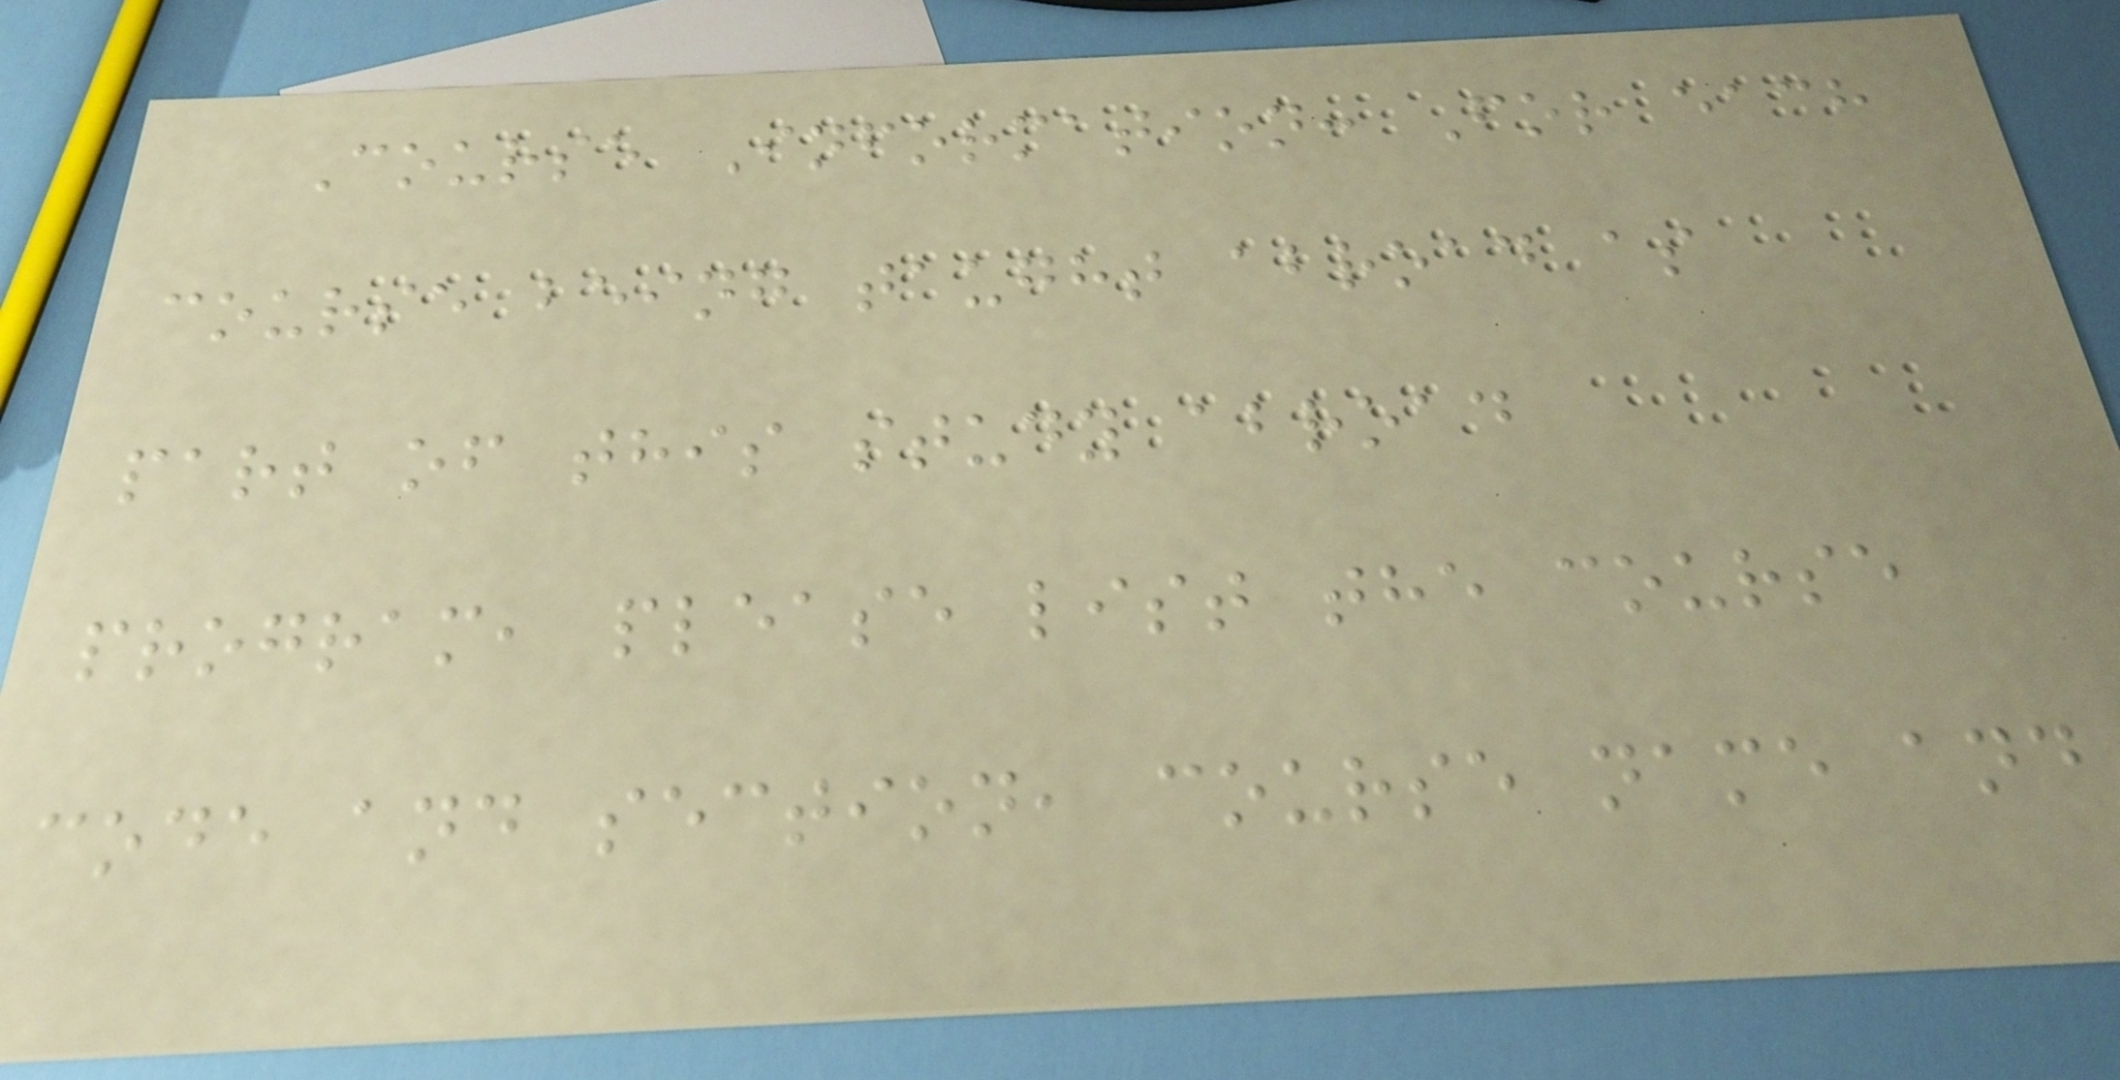Course Information: For each
course being taught abroad as
part of this study abroad
program, please list the course
code and section, course name and
